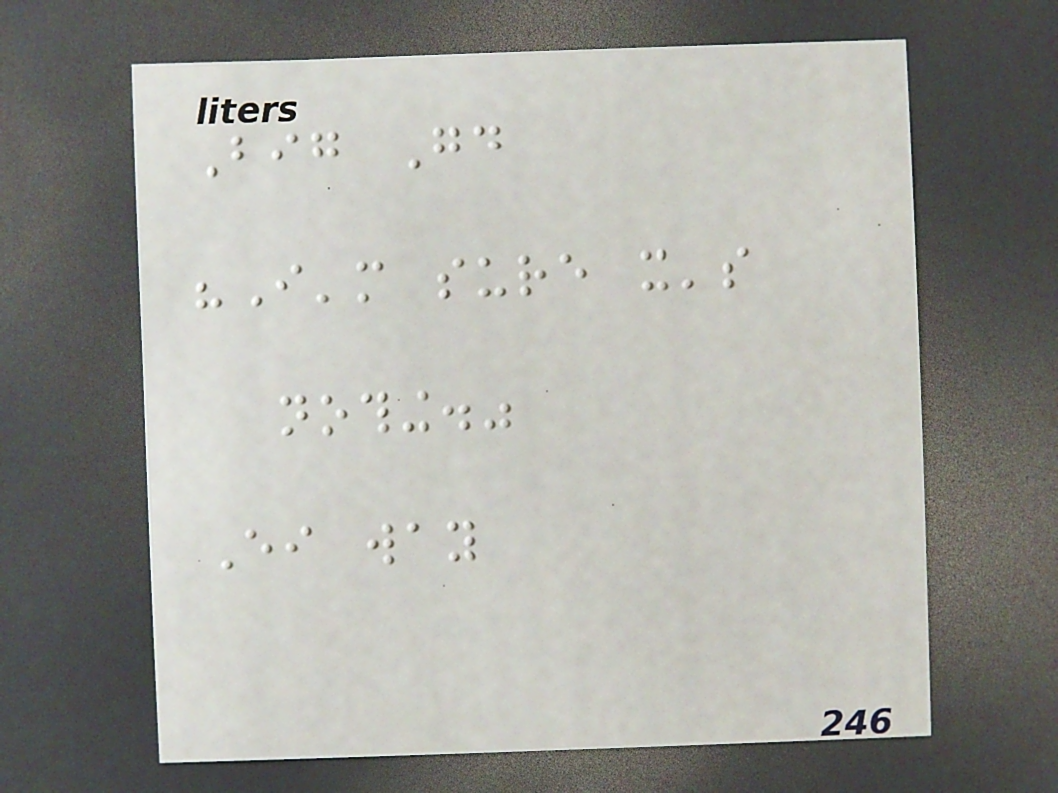Big Good
"I'm sure it's
nothing."
Either way
